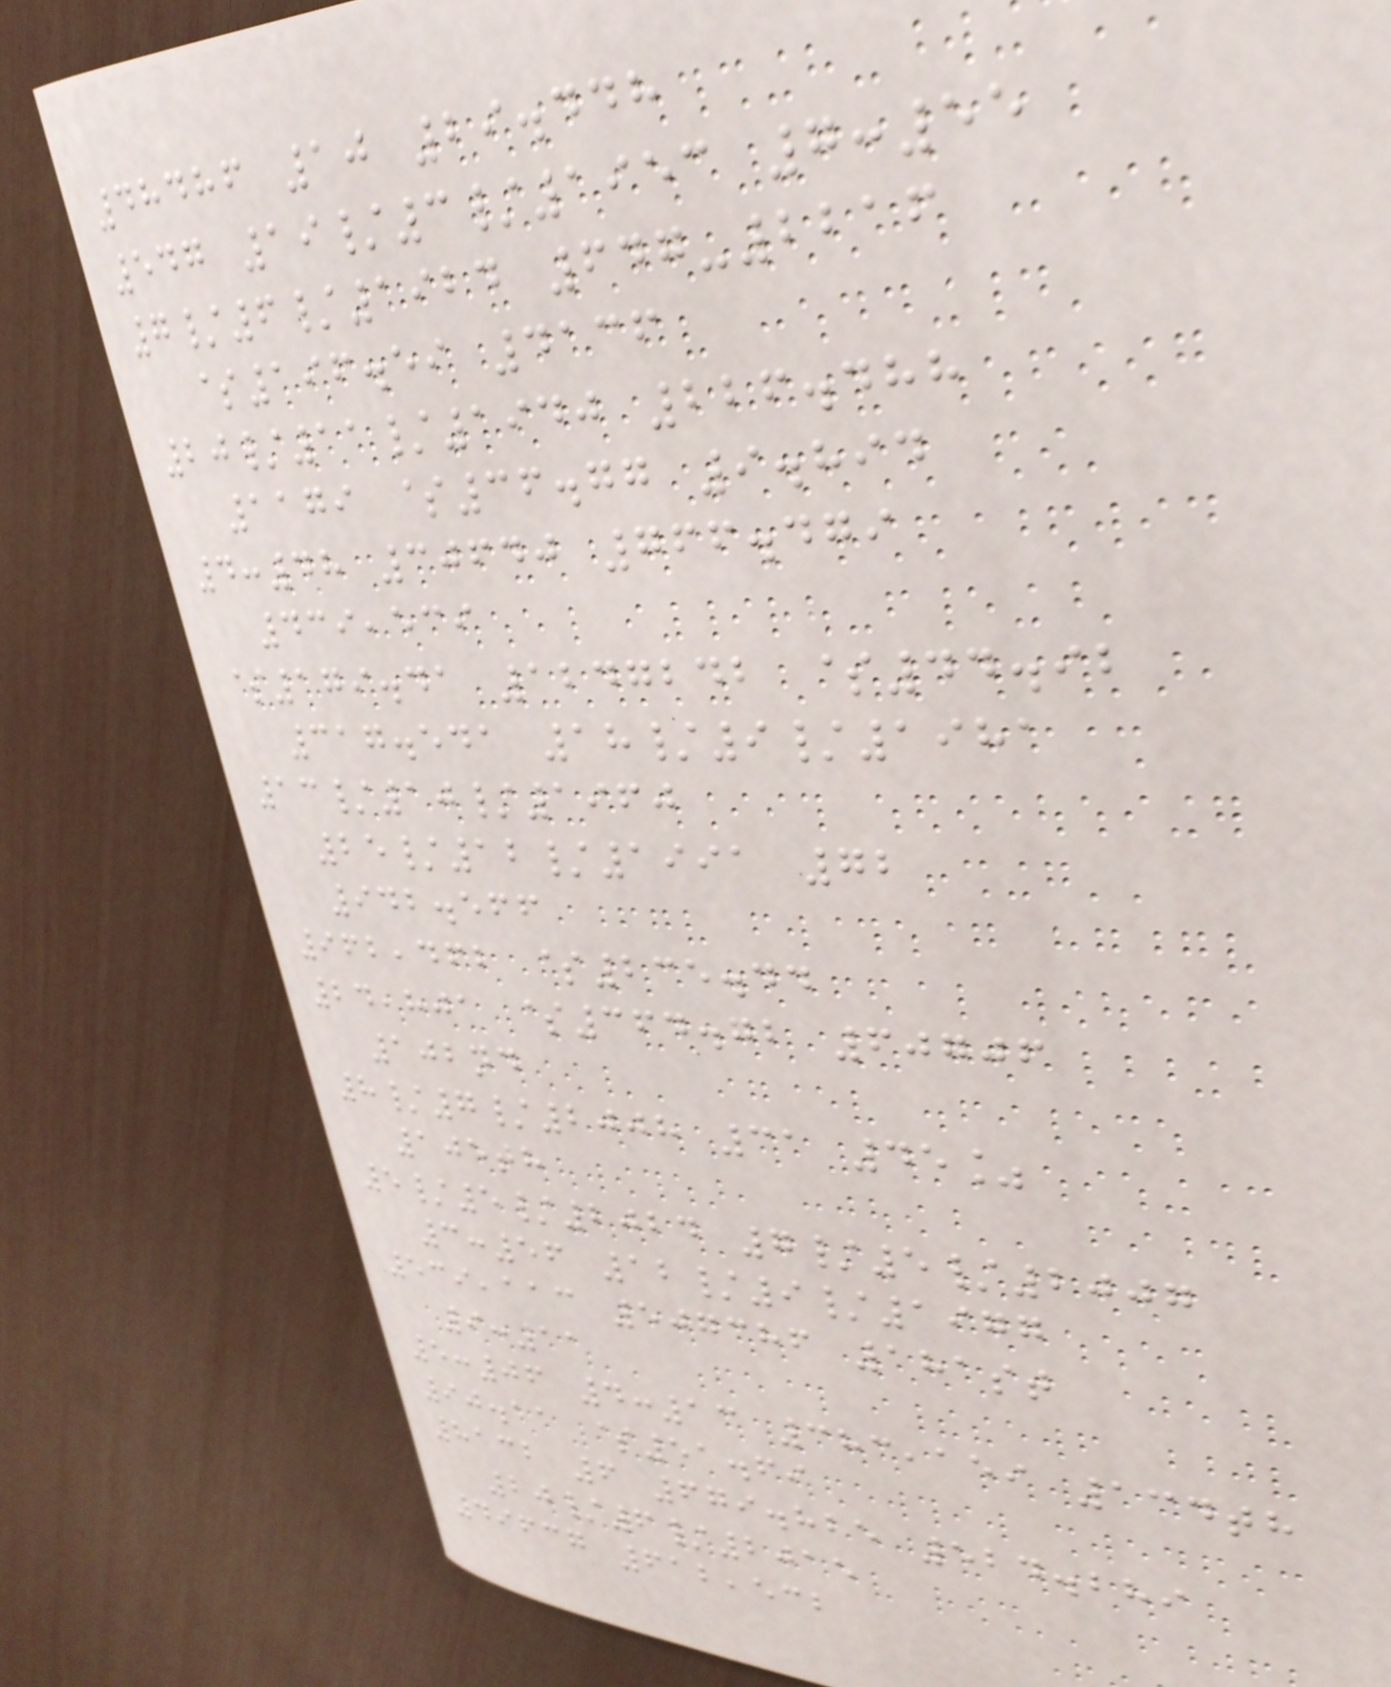48486 10 29.448
547 19/3/1953 7:55
7/6/1924 647-2216
$196.59 4136
20/11/1940 226.488
1179 $36.77 9.894
4:48 30640 766.479
439,539
$179.41 1247242 $44.92
317.541 18/9/1981
13/10/1960
25/12/1991 72
942.566
962,462 $235.44
24,801 $364.72 60706
102nd
8/7/2008 31 45%
105th
5/5/2024 7/5/2007
3:56 12/9/1977
539,113 507386 181st
9:11
5:06 4:13 383,159 134th
90.11 $51.69
8132 6 679.825 524.289
20/6/2015
49637 612,532
